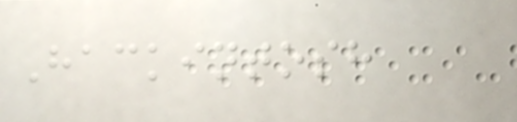Hackintosh
